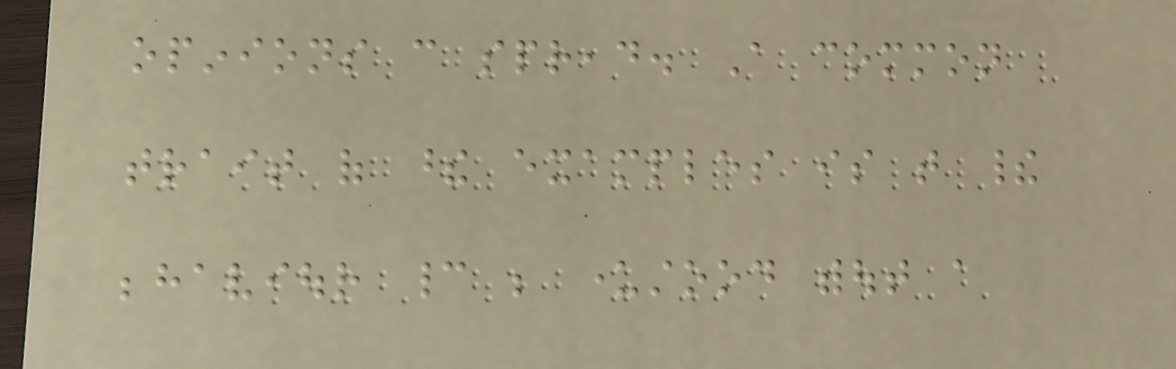opinions can spread. A common
trait of these examples is that their
behaviour cannot be understood without a
